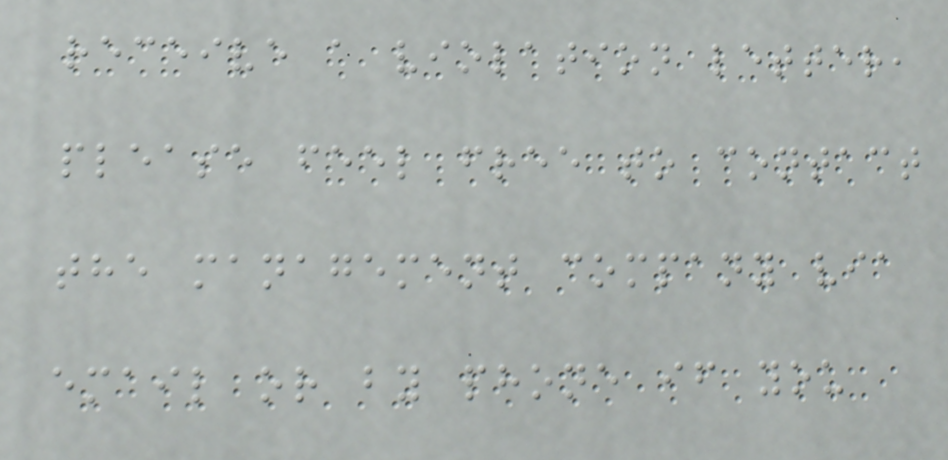receive a violation letter,
please feel free to contact
the management company via
email or by phone if you
